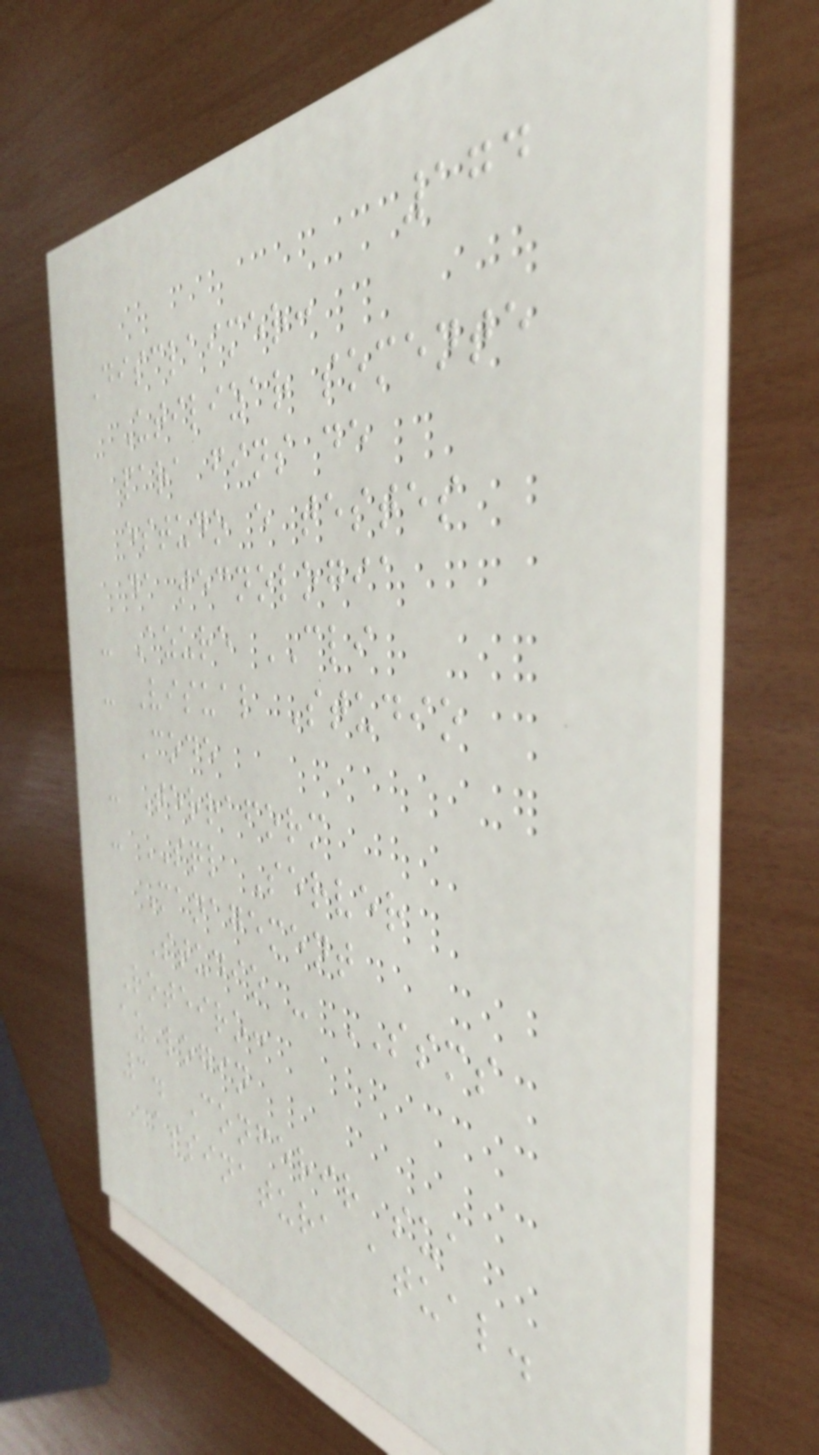174
Disclaimer:
Utilizar somente
para fins de
estudo e testes
da tecnologia
- Azure CLI
- Visual Studio
Code
- Terraform
- SQL Server
Management
Studio - SSMS
Roteiro:
az login
3. Conferir sua
assinatura atual.
